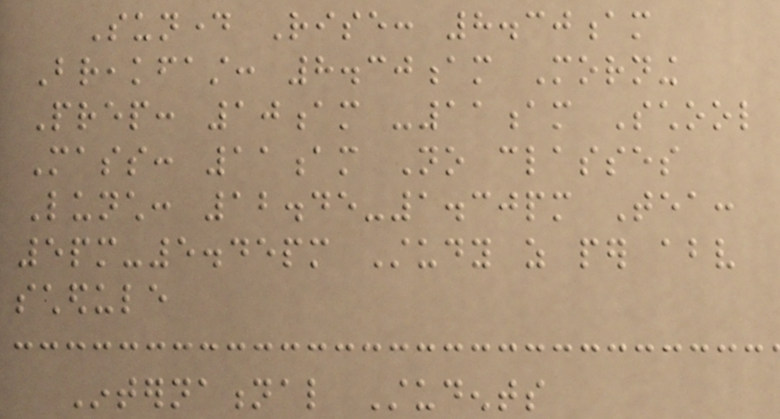Sunday Rise: 8.30am
Breakfast: 8.30am Morning
Prep: 10am -11am School
Mass: 11am No classes
Lunch: 12.45-1.30pm Tea:
5pm-5.45pm Study as per above
schedule
International Students
